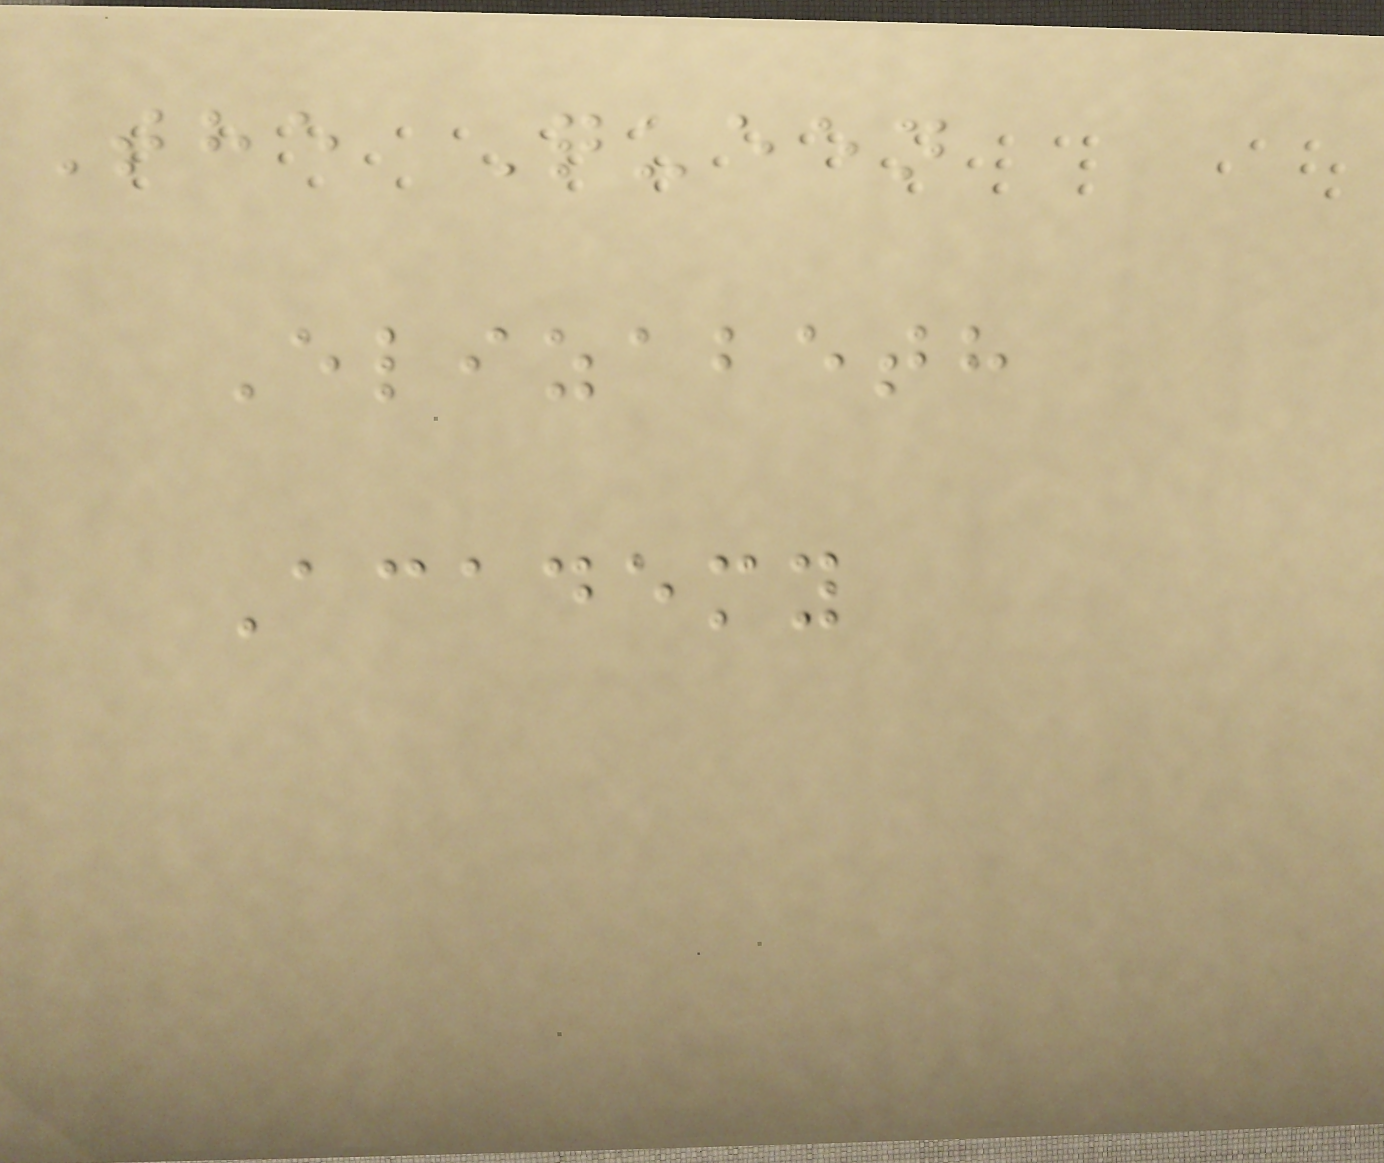The Queen
Elizabeth
Academy
